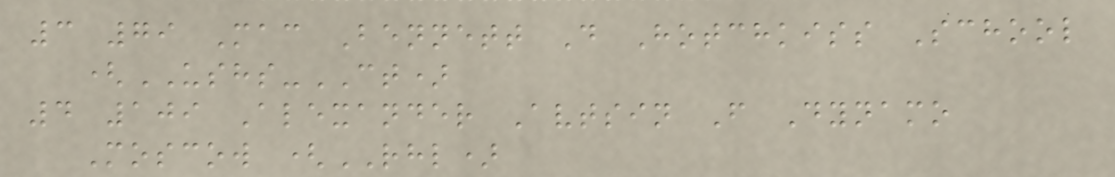3 79 Mac Bennett D Hotchkiss School
(USHS-CT)
4 109 Alexander Avtsin F Dynamo
Moscow (RHL)
